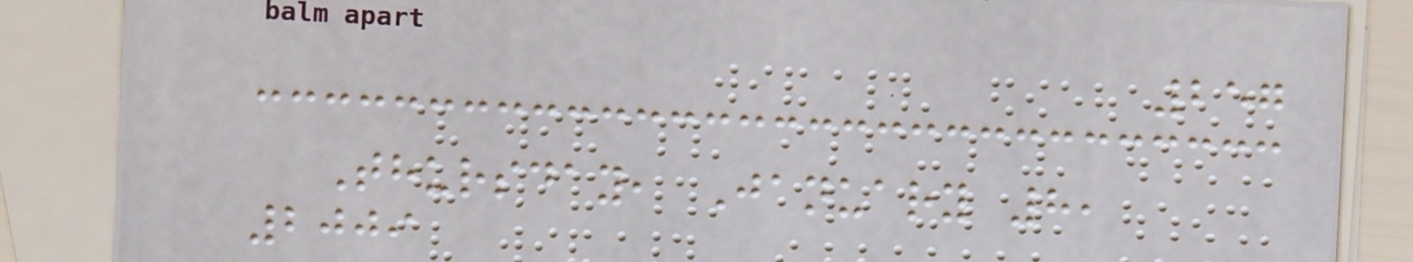257
Thursday, January 8,
2009
